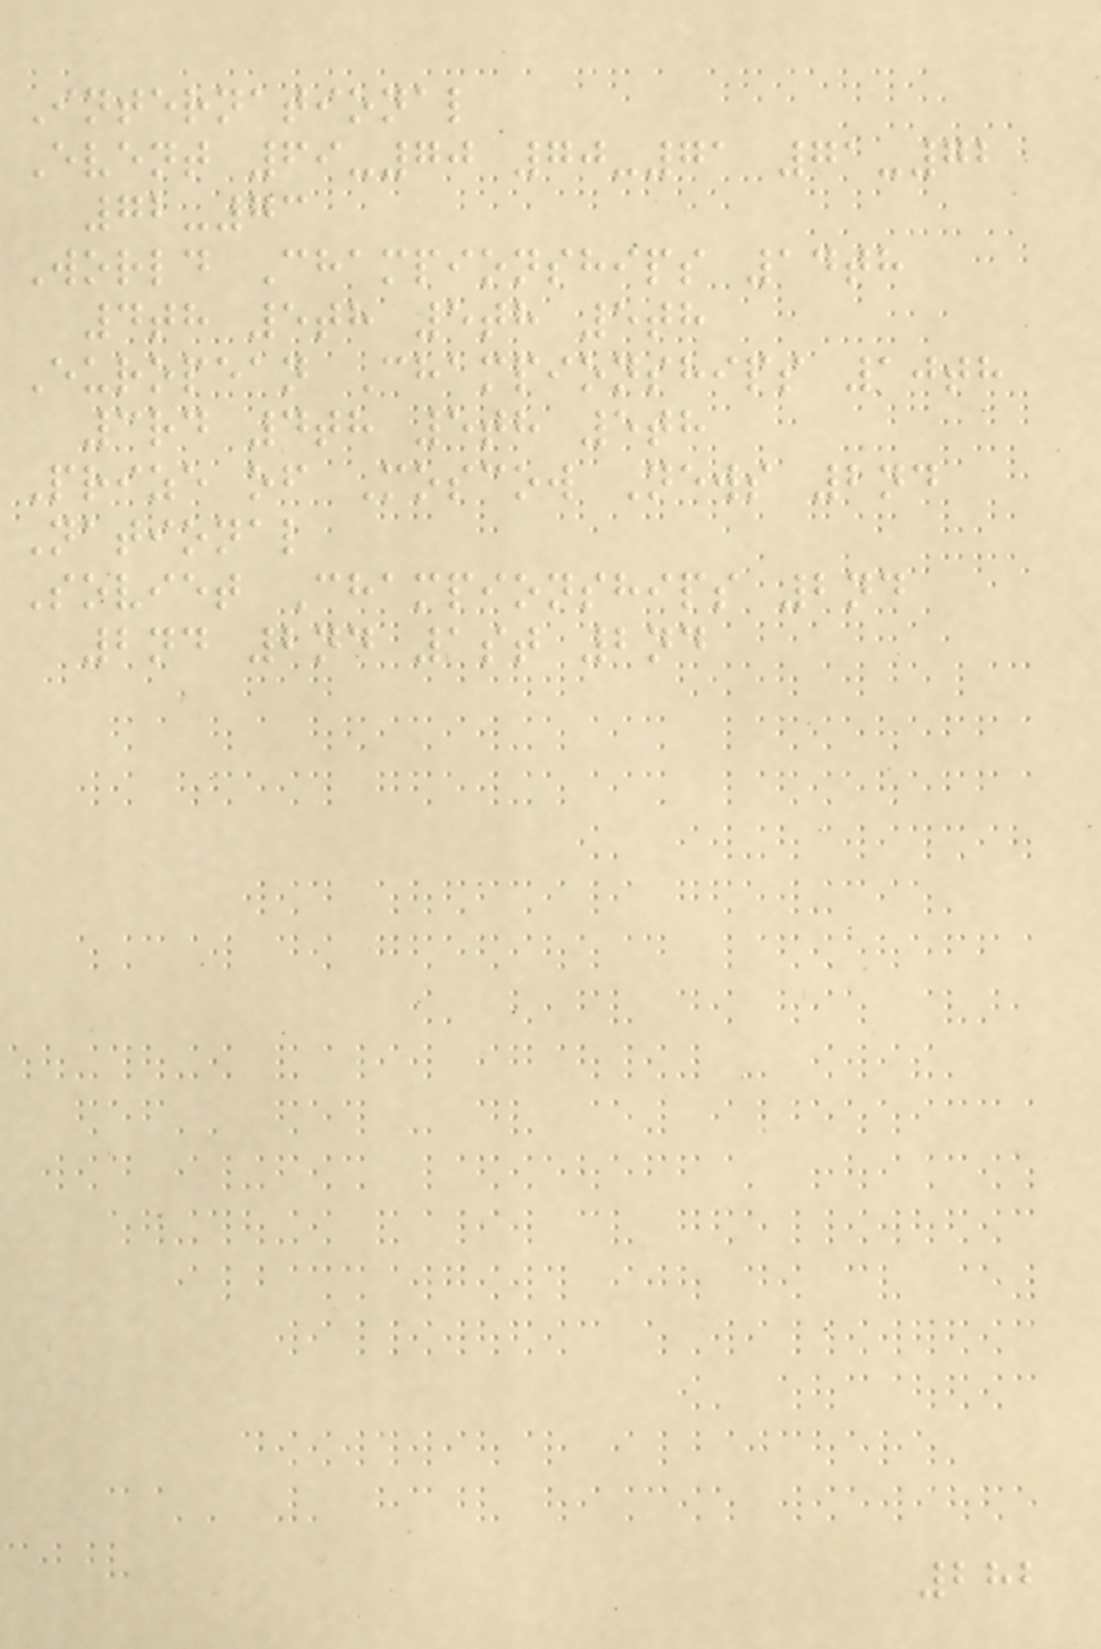International
Event 69-70 70-71 71-72
72-73
World Championships 14th
4th 5th 5th 5th
European Championships 10th
3rd 4th 5th 5th
Prize of Moscow News 2nd
National
Soviet Championships 2nd
2nd 2nd 1st 2nd
282
